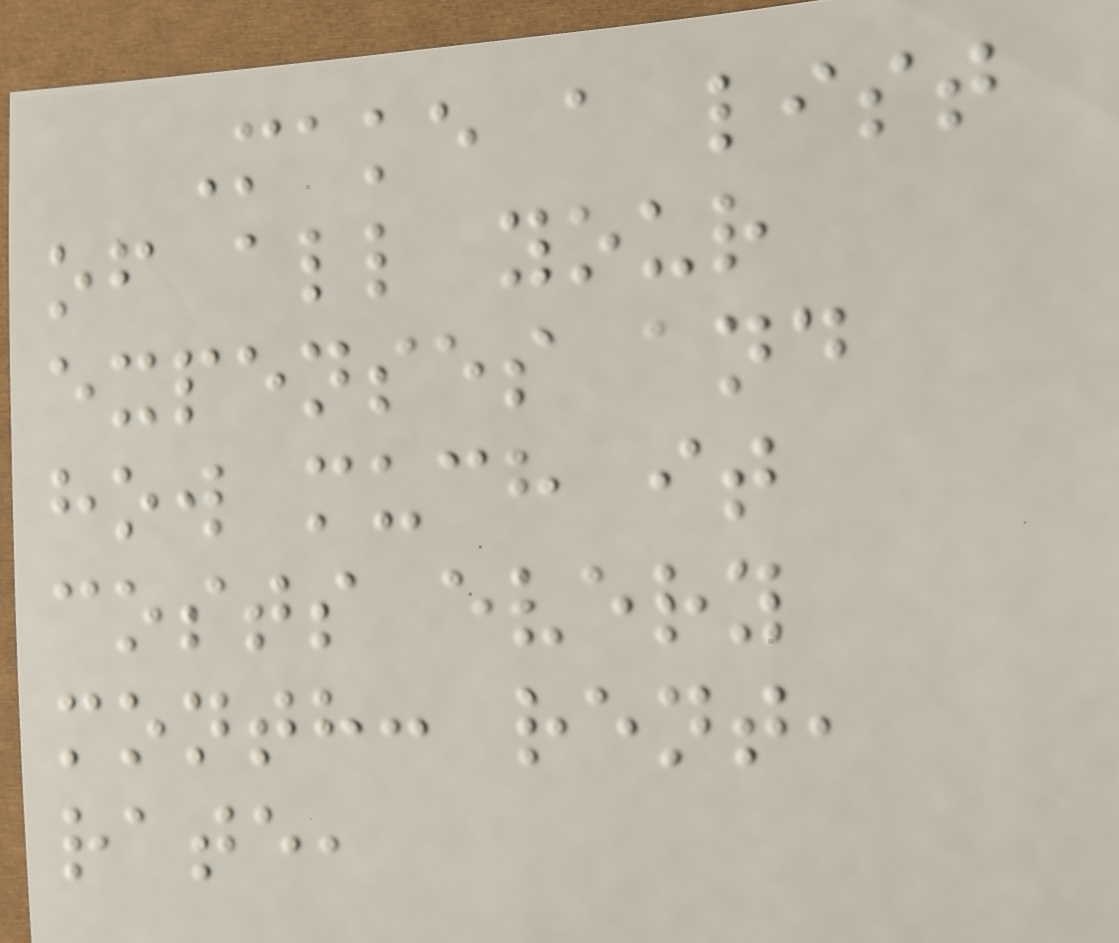Make a list
of all your
expenses and
how much it
costs every
month: rent,
rate,
